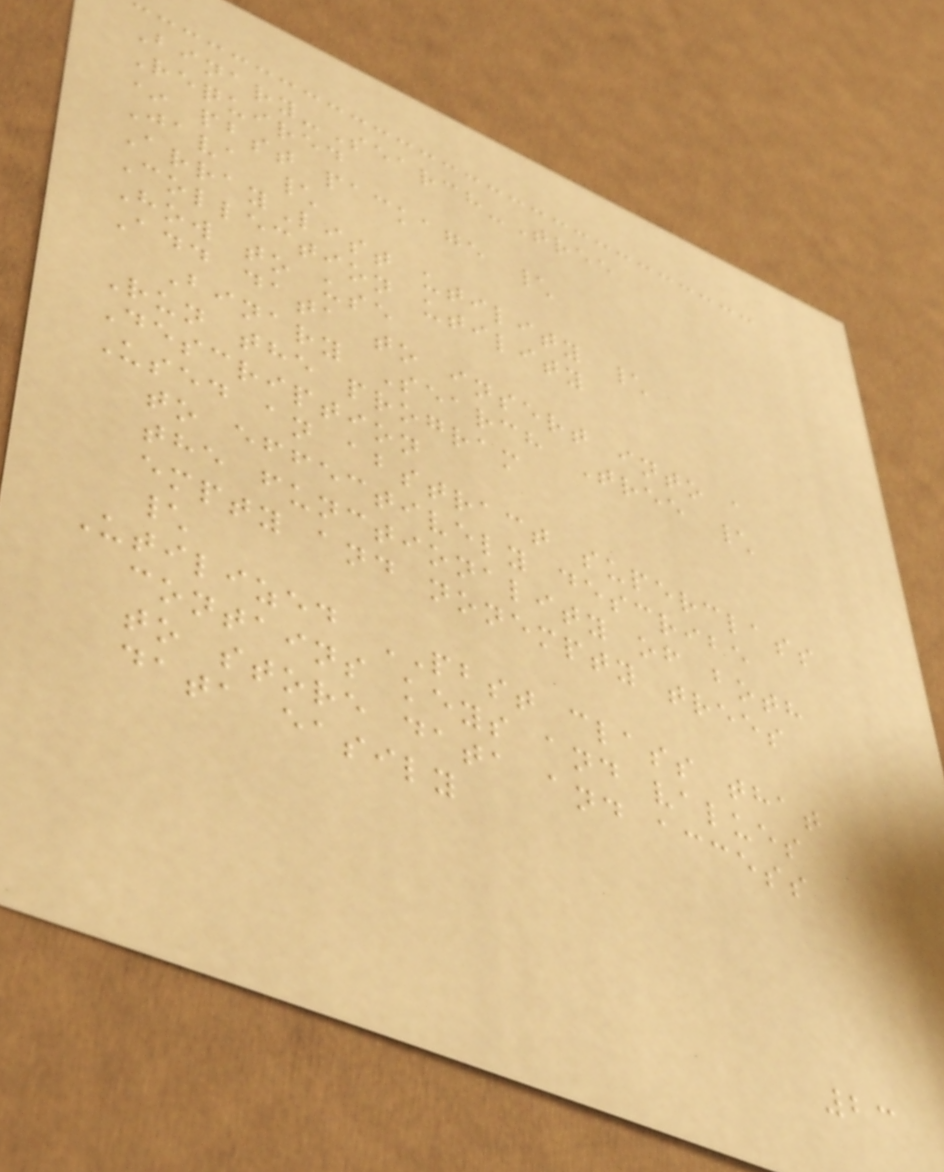Binary-Search-Tree
Required
* pbst package \
Java \
ArrayList utility \
Collection utility
How to use
Add data to insert into a
Binary Search Tree \
Run the program
Description
Used an abstract superclass
to effectively describe
the functionality of both
empty and nonempty trees
\
Utilized PBST class that
contains keys and values
to store data and access
data easily
23
